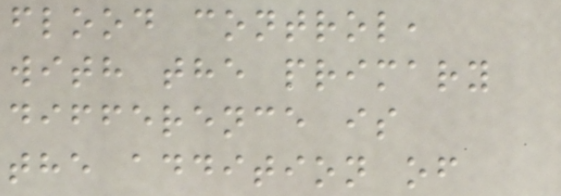flood control,
with the primary
difference is
the addition of
